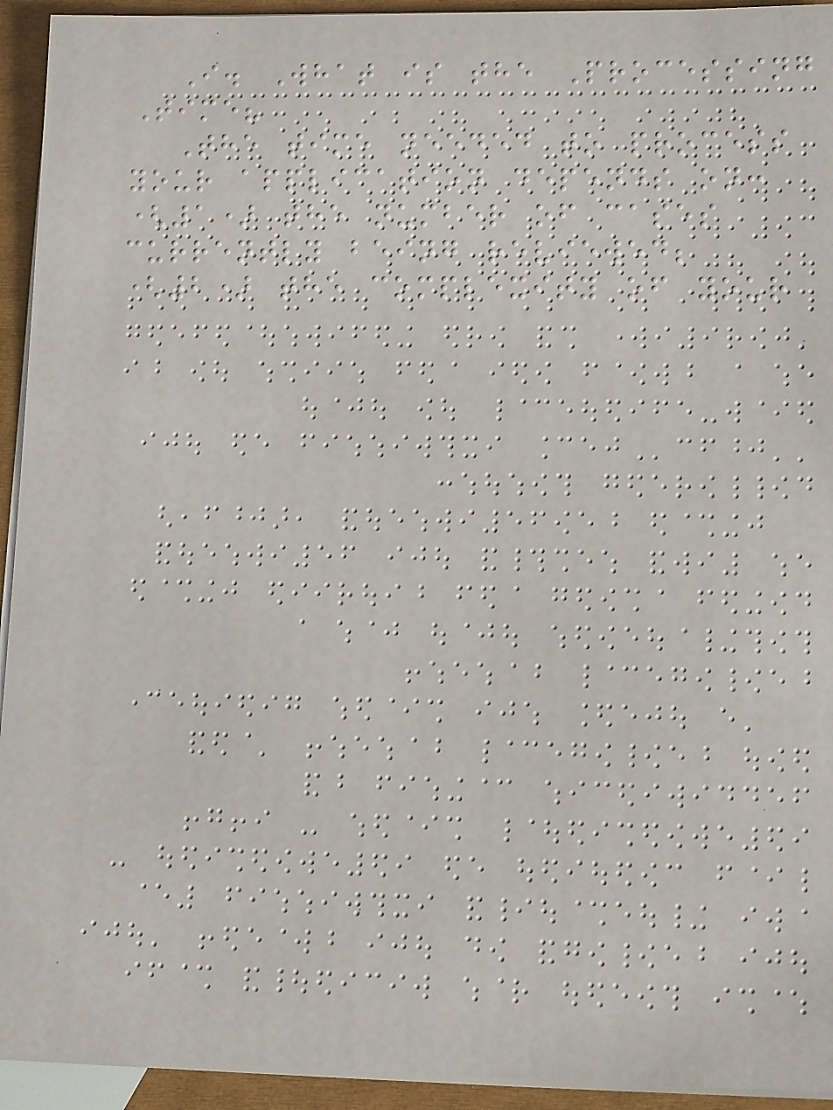I. What is the Processing
Time?
The time needed to process
your application depends on:
(1) the number of cases
currently being reviewed;
(2) the complexity of your
